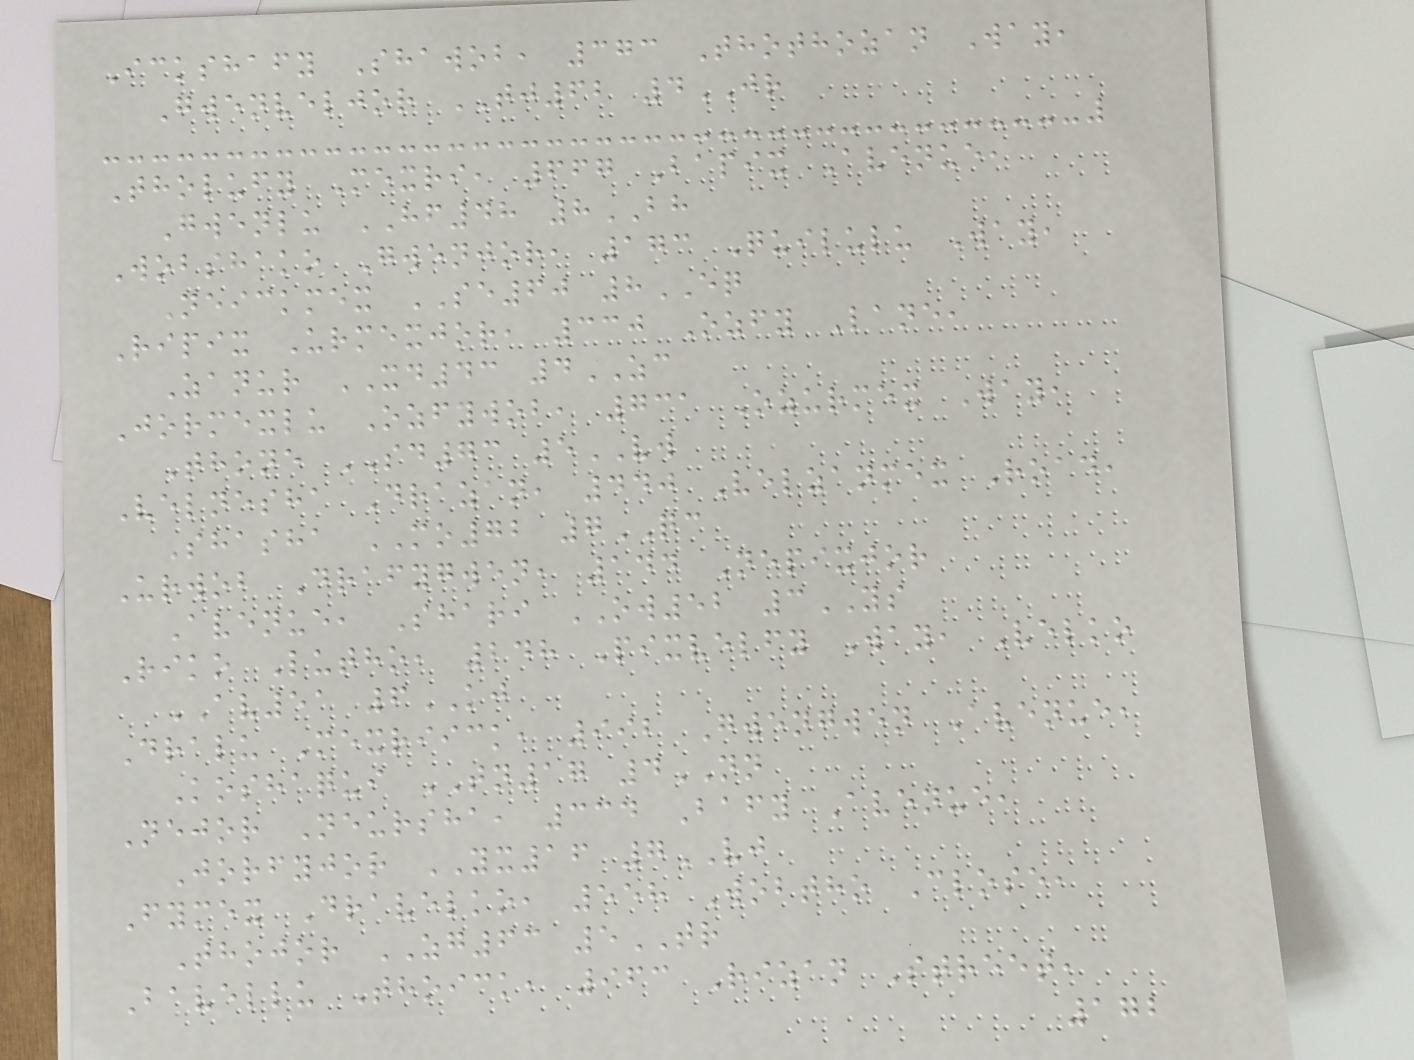Ickshafy Shawob, 373 Thothozan Way,
Gwenveljor TJ62 4JR
Tholufy Mexri, 667 Bapix Avenue,
Gwenlu HF48 8BH
Wobshako Gwenjor, 173 Quilulu Way,
Neickmex SE60 8EQ
Ripix Urmexjor, 330 Ozfy Lane,
Zanur XD43 4ZC
Jormexlu Ozfywob, 731 Ozurmex Way,
Thone SD73 5VW
Velnesha Drazan, 440 Velzanmex Road,
Shasha MO72 7QC
Urwob Drafygwen, 144 Nepixjor
Avenue, Shari OW52 3YS
Riko Lutho, 248 Pixvelfy Way, Velko
AV51 6KJ
Dralu Mexriick, 992 Gwengwen Avenue,
Koshaqui TN17 4NN
Nejor Neursha, 334 Bafy Avenue,
Jorfyjor YX16 7VJ
Fymex Dravelko, 558 Wobtho Close,
Thojor ZG63 5TR
Bavellu Thoick, 963 Rizan Street,
172
